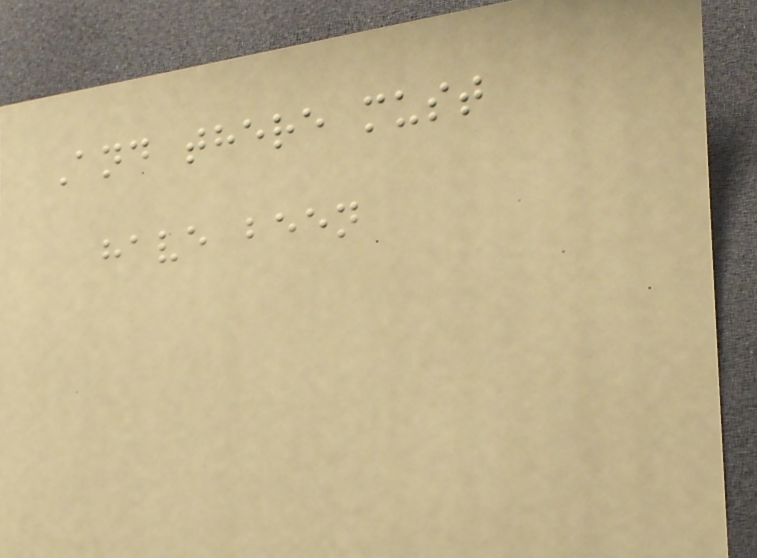And there must
have been
